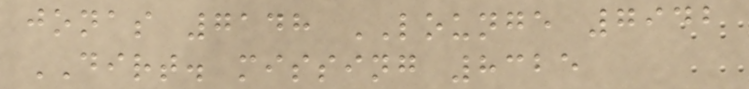jonas 7148 LOUNGE 7942
DIRT. missing 8325
